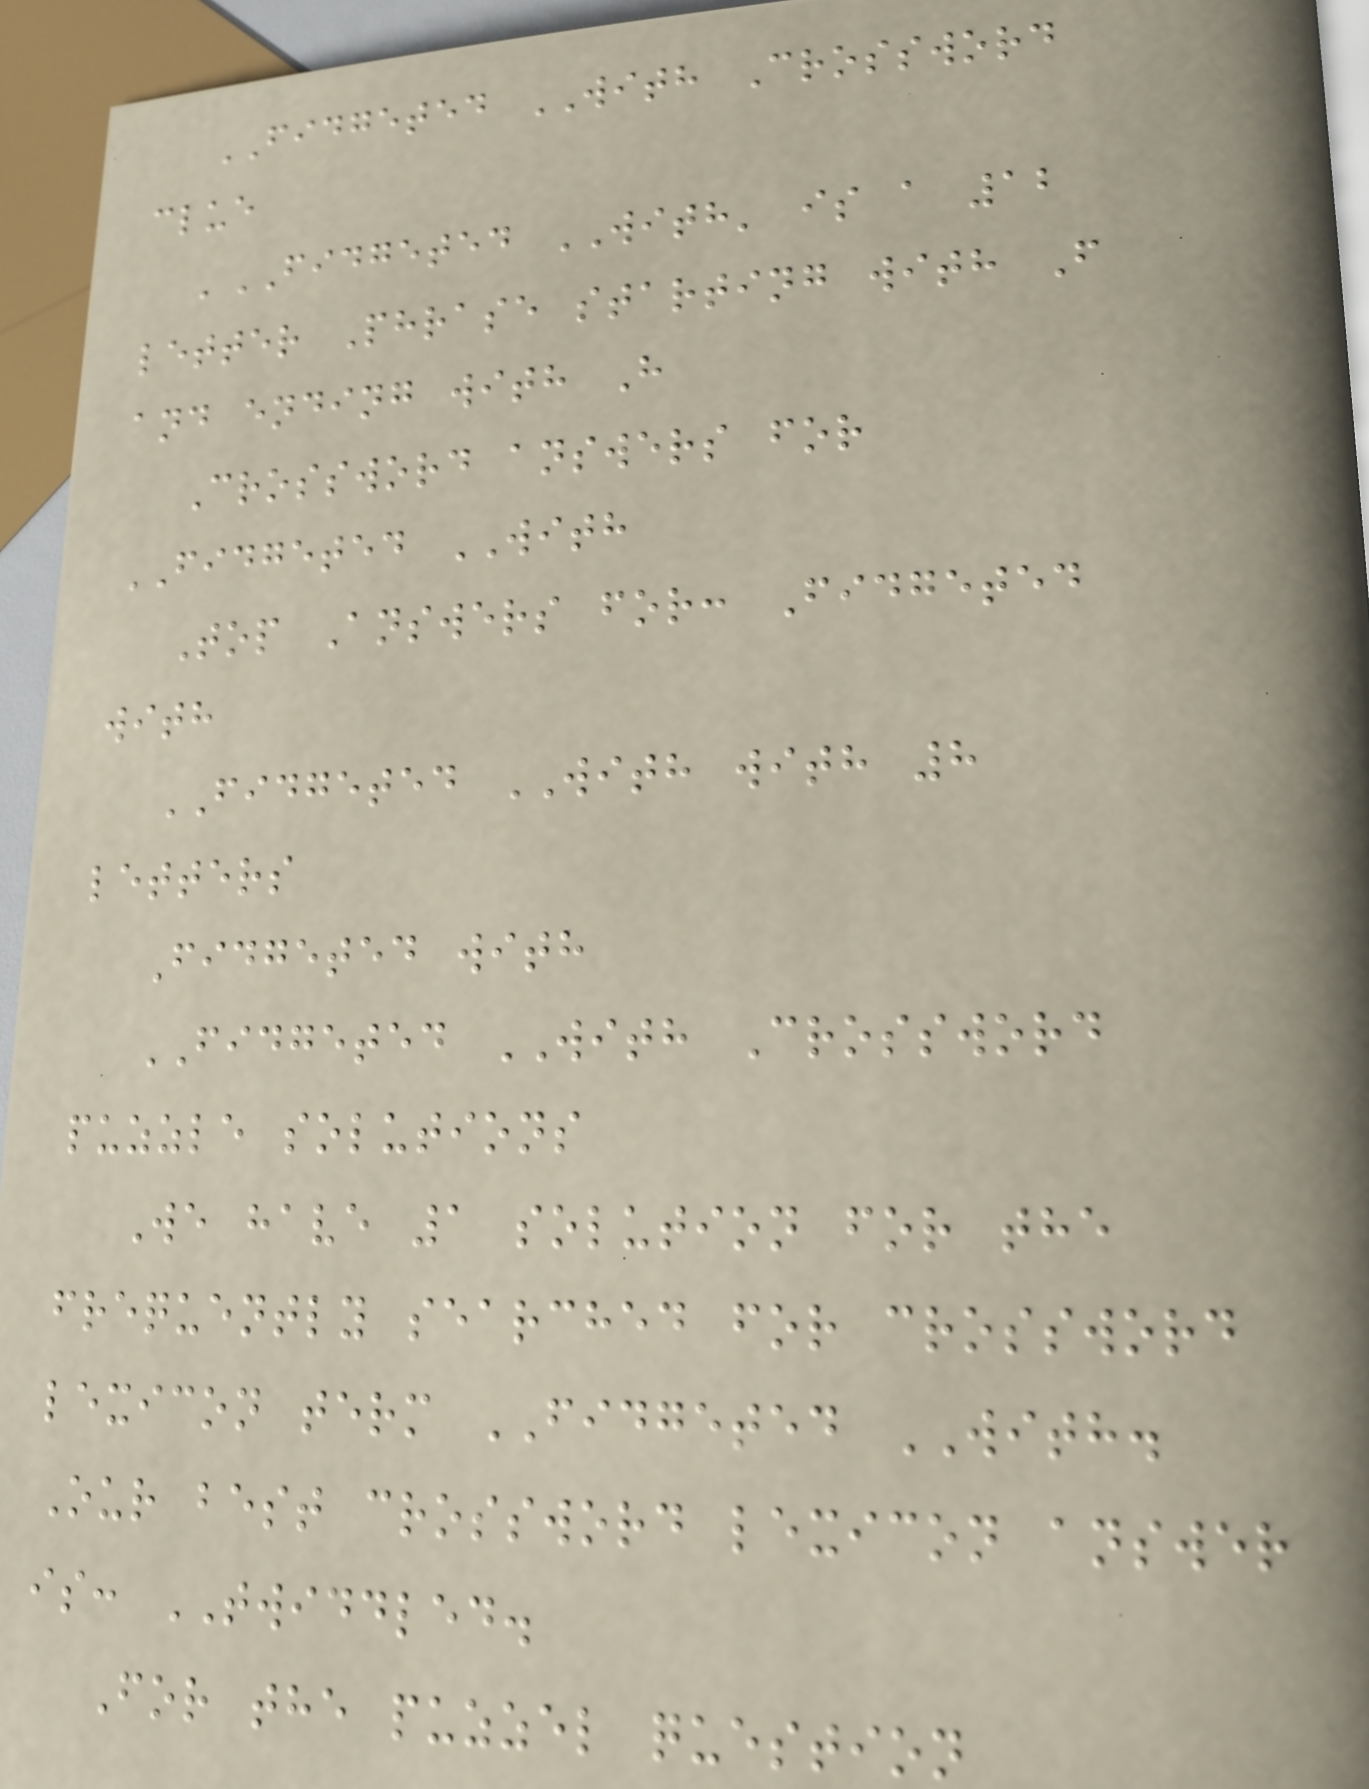FIDGETED WITH Crossword
clue
'FIDGETED WITH' is a 12
letter Phrase starting with F
and ending with H
Crossword answers for
FIDGETED WITH
Top Answers for: Fidgeted
with
FIDGETED WITH with 8
letters
Fidgeted with
FIDGETED WITH Crossword
puzzle solutions
We have 1 solution for the
frequently searched for crossword
lexicon term FIDGETED WITH.
Our best crossword lexicon answer
is: TWIDDLED.
For the puzzel question
